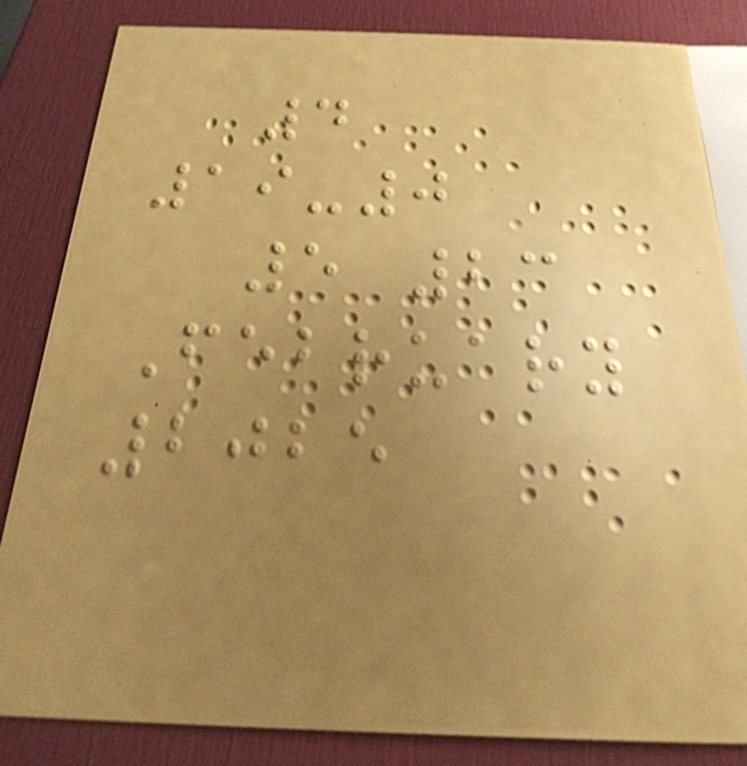4
19-0
5 23
February
2025
